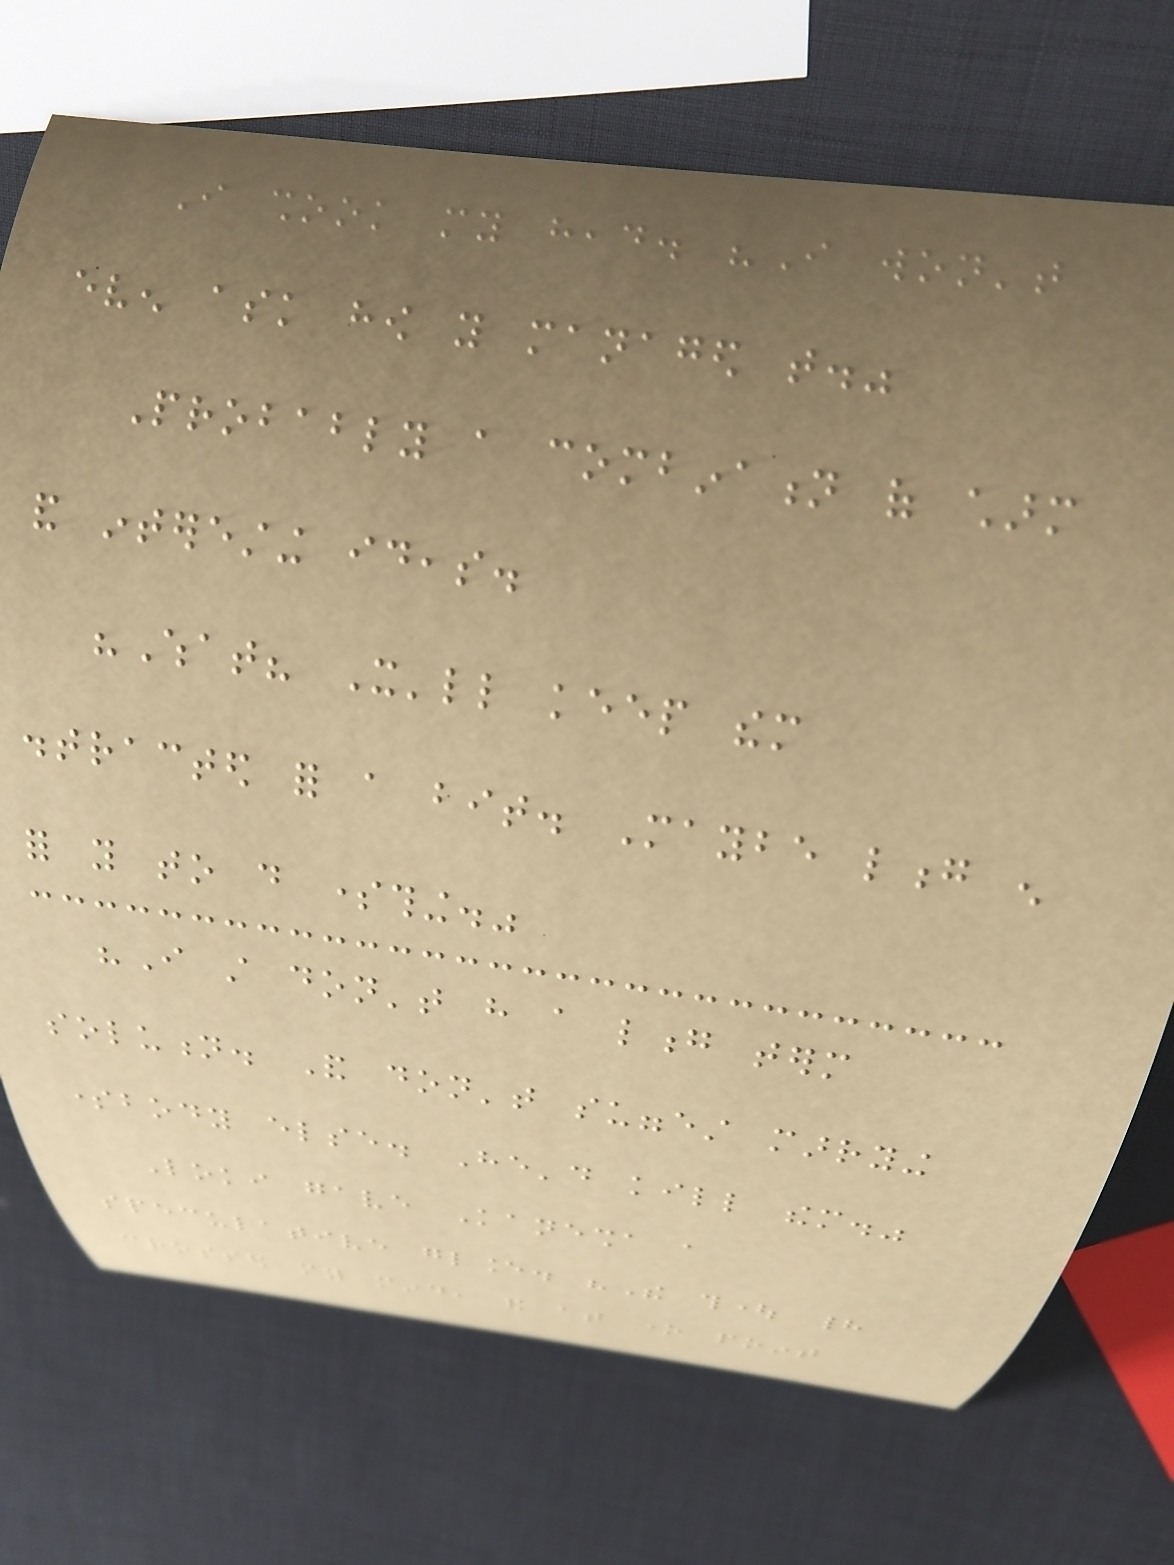I shook my head. "I won't
even ask how you managed that."
Probably a combination of charm
and interesting ideas.
"What? It'll keep them
distracted for a bit. Maybe long enough
for you to do something."
"I still don't have a long term
solution. And don't suggest marrying
somebody else. He'd kill them."
Loki gave Kanesha a
speculative glance. "The thought had
crossed my mind, and at one point
